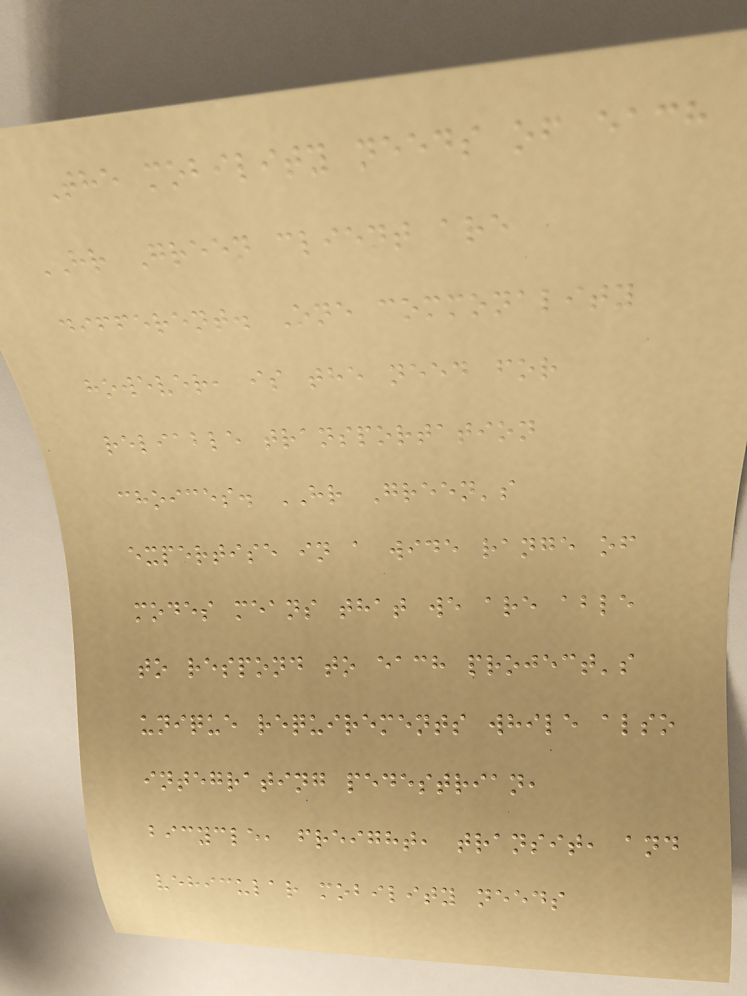The mobility needs of each
HR Green client are
different. One commonality
however, is the need for
reliable transportation
choices. HR Green's
expertise in a wide range of
modes means that we are able
to respond to each project's
unique requirements while also
integrating pedestrian,
bicycle, freight, transit, and
vehicular mobility needs
